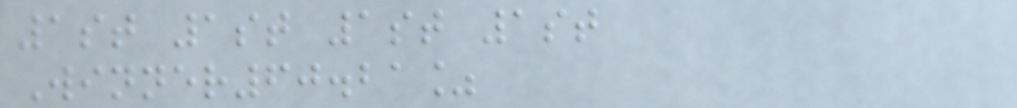1st 1st 1st 1st
Winner60.21%
